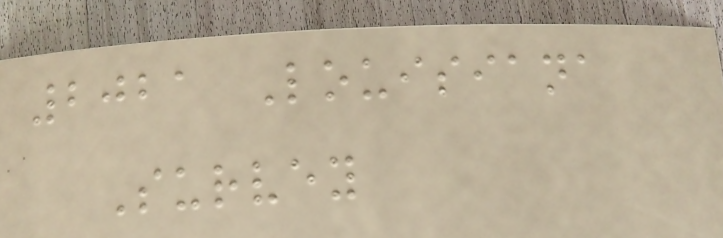2021 Louisiana
Survey
